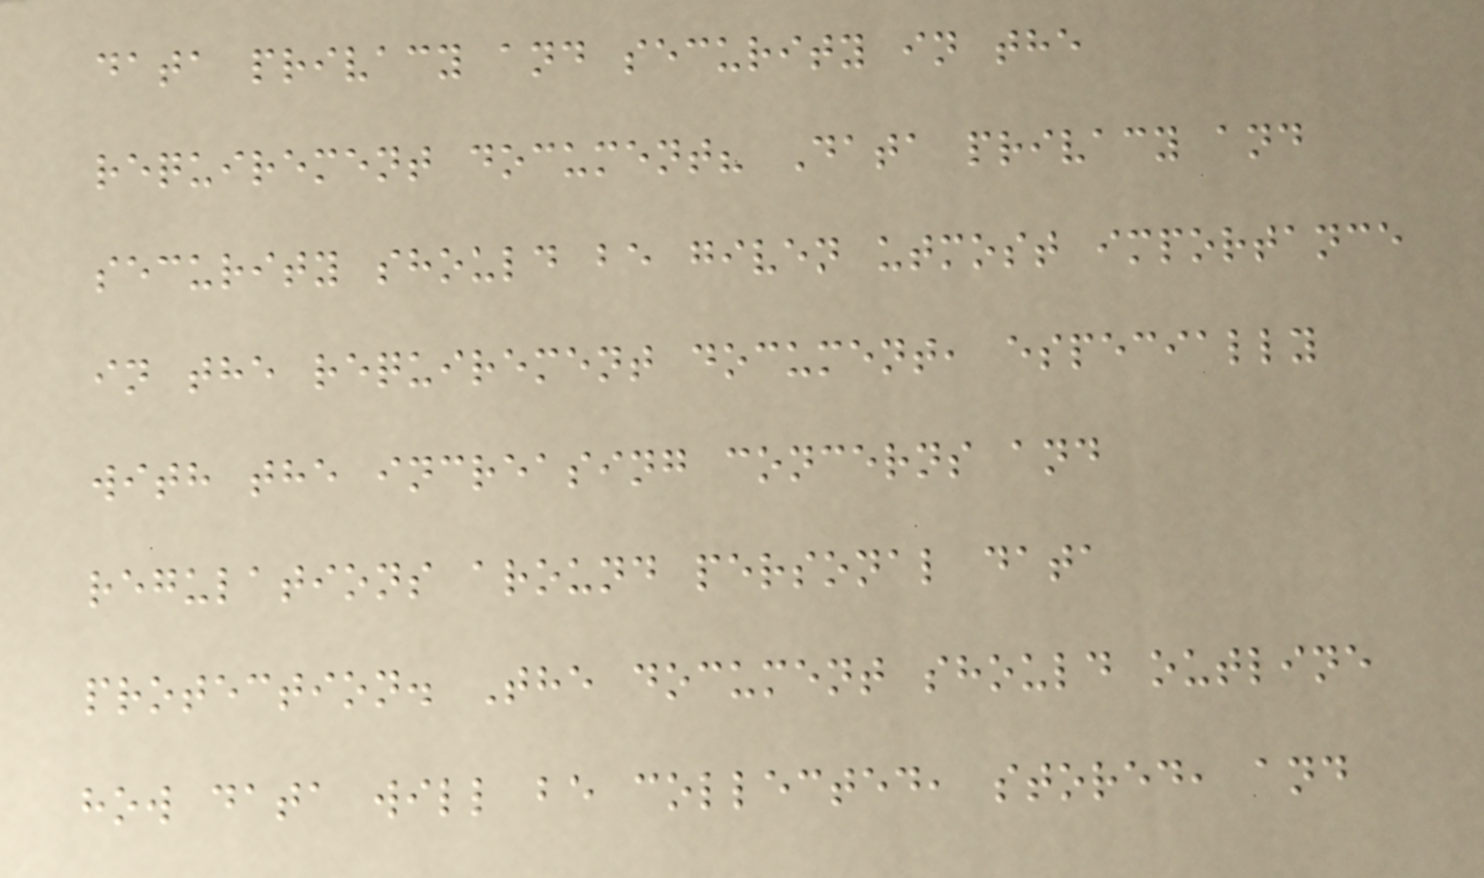data privacy and security in the
requirement document? Data privacy and
security should be given utmost importance
in the requirement document, especially
with the increasing concerns and
regulations around personal data
protection. The document should outline
how data will be collected, stored, and
